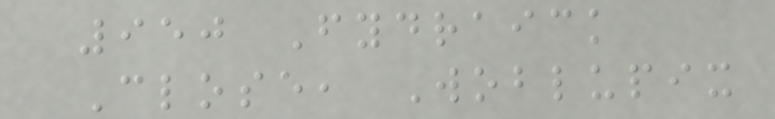950 Fydraick
Close, Woblupix
